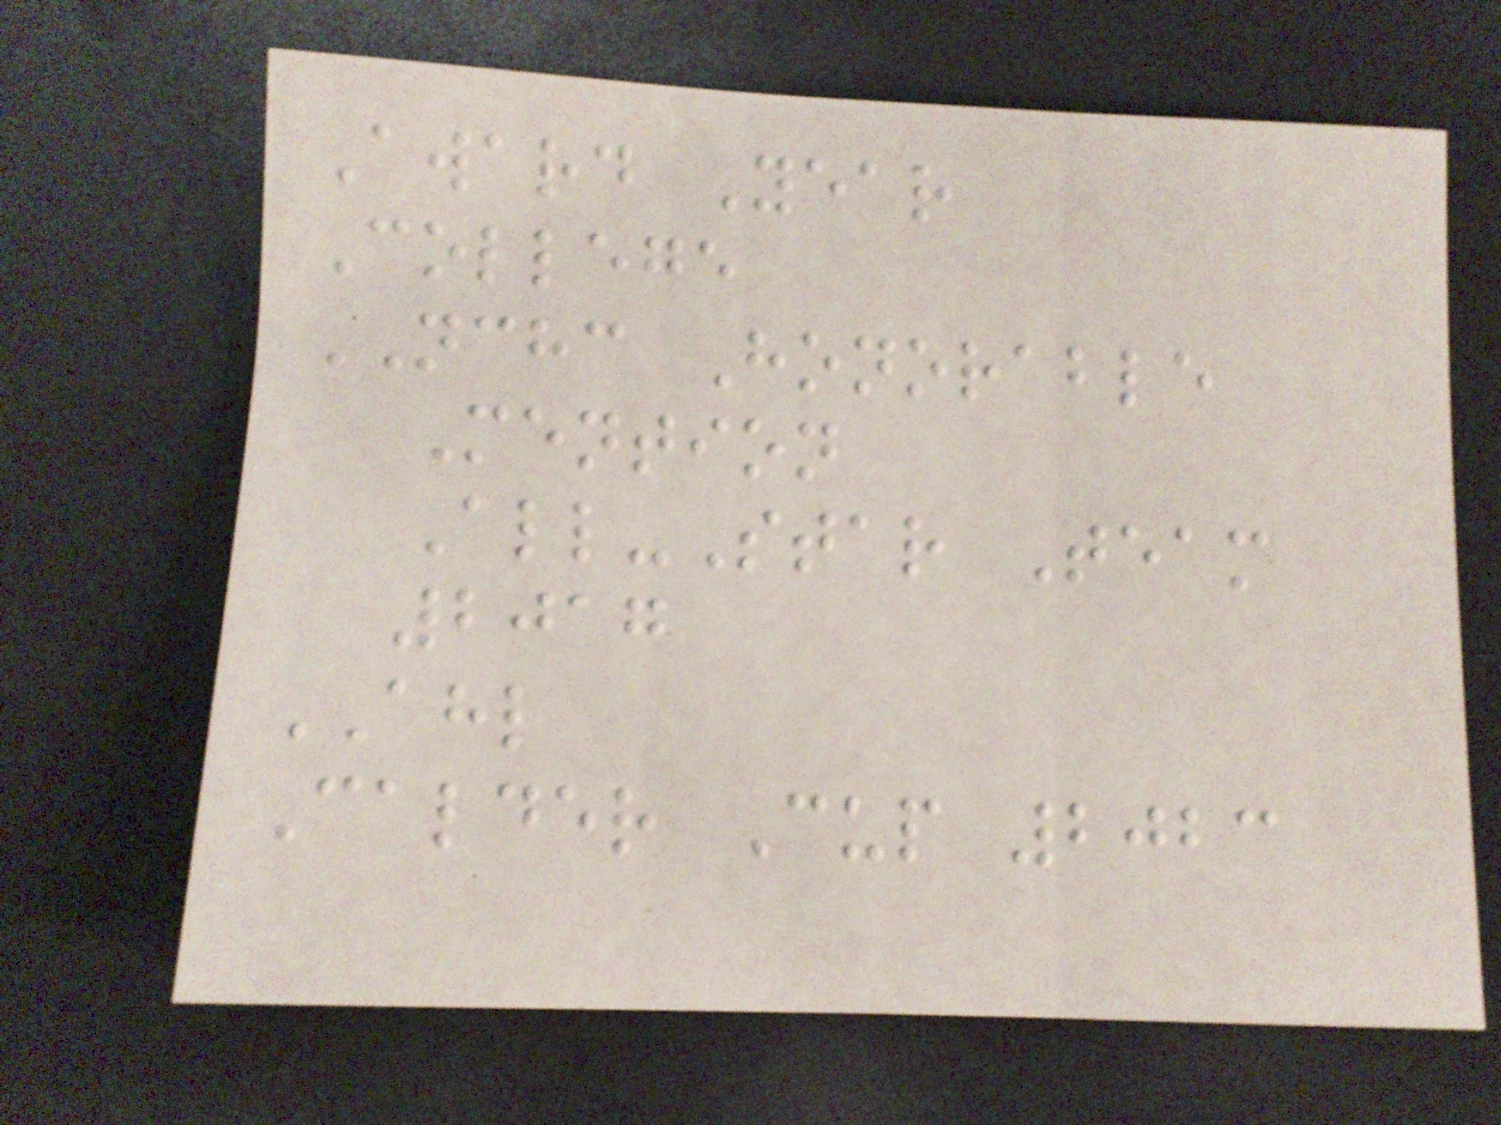Award Year
College
NCHC Honorable
Mention
All-Star Team
2017
AHL
Calder Cup 2023
